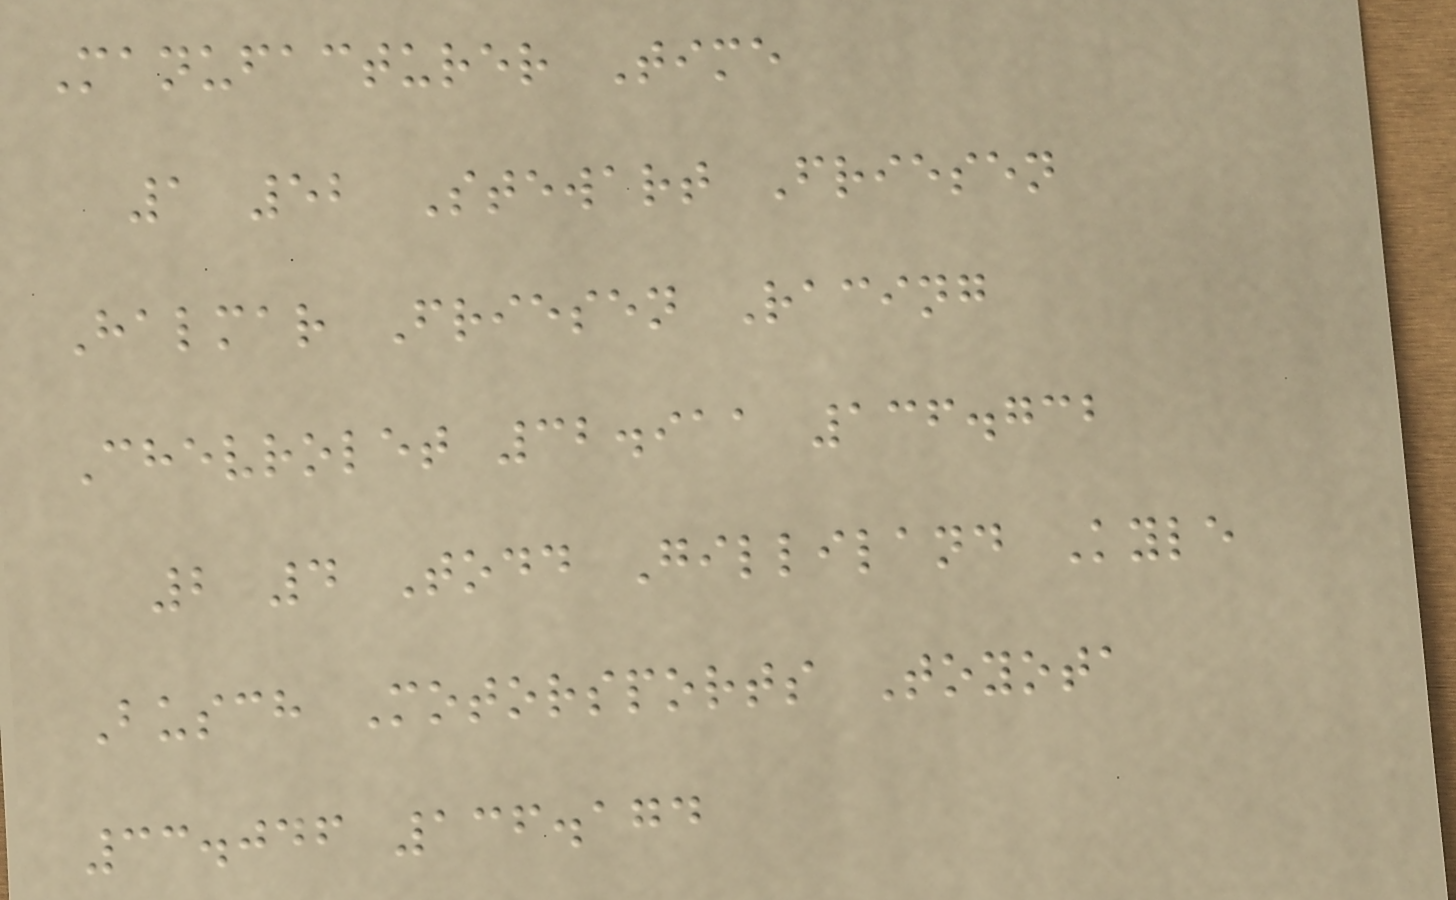Manufacturer Time
1 52 Stewart Friesen
Halmar Friesen Racing
Chevrolet 32.911 136.732
2 4 Todd Gilliland Kyle
Busch Motorsports Toyota
33.046 136.174
